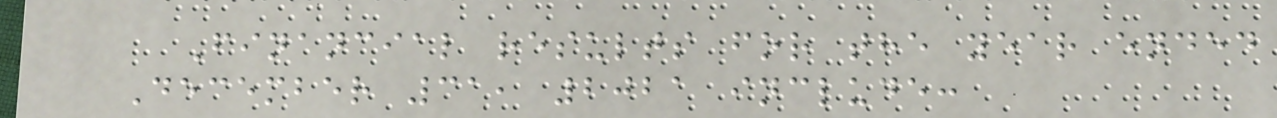Financial results for the year ended
December 31, 2021 include:
